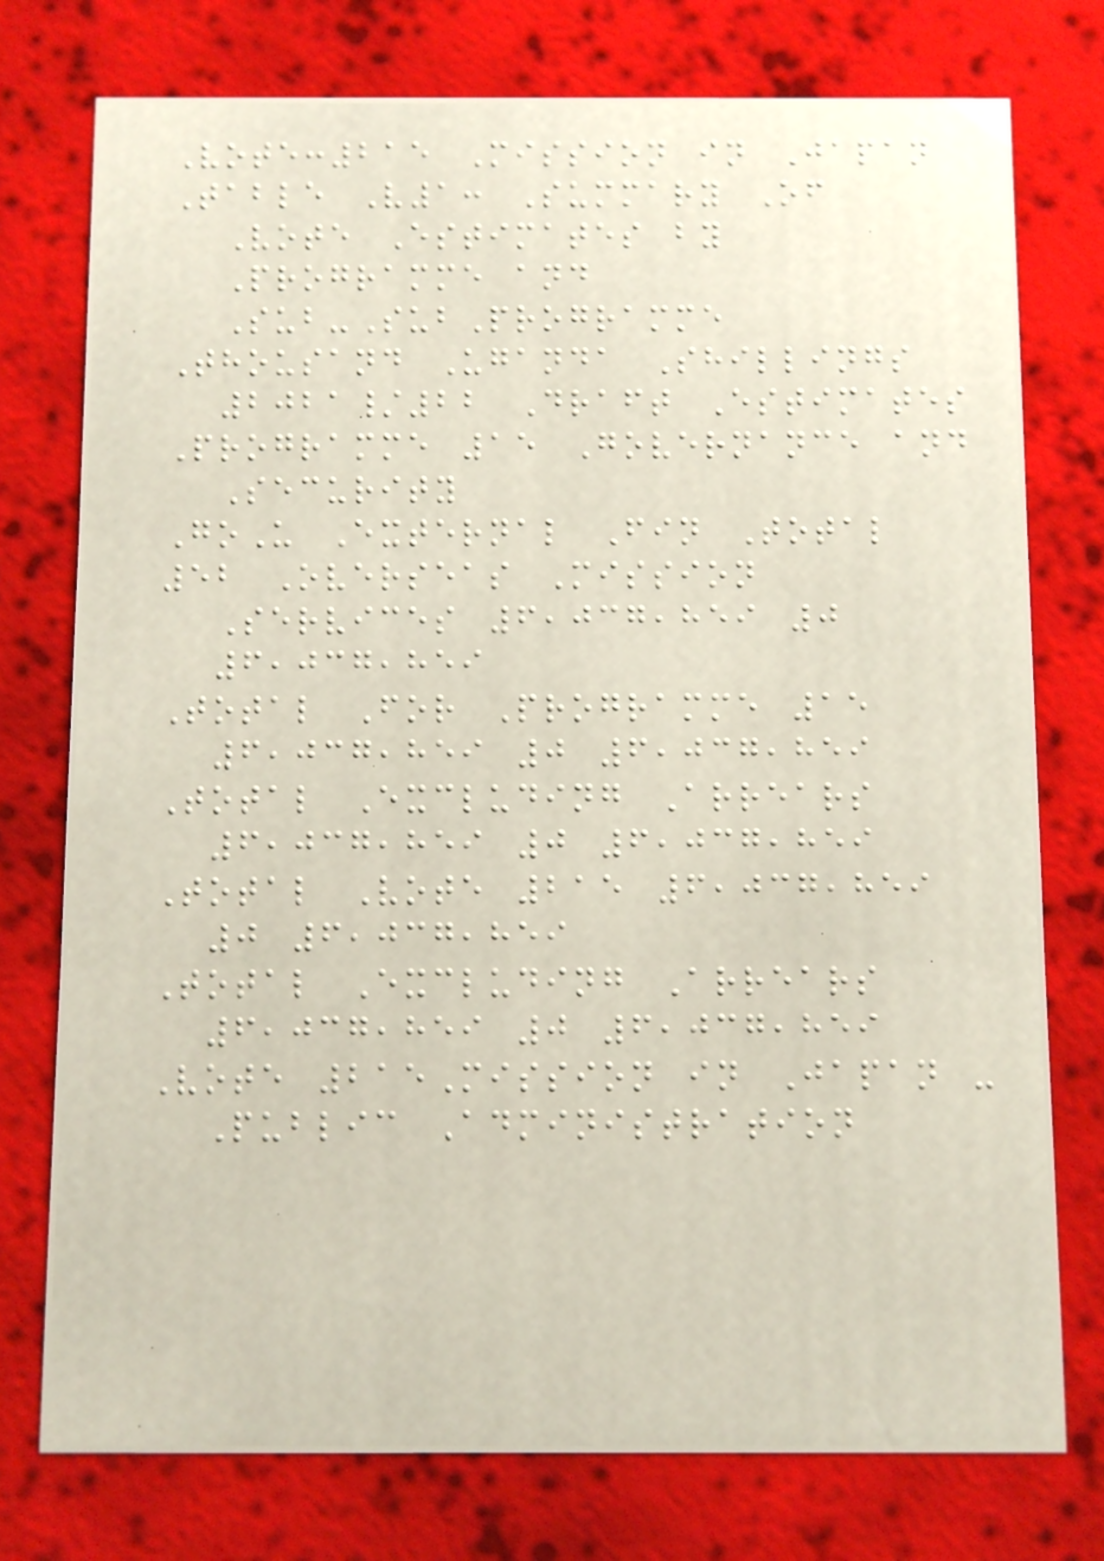Vote:215 Mission in Japan
Table V1: Summary Of
Vote Estimates by
Programme and
Sub-SubProgramme
Thousand Uganda Shillings
2021/22 Draft Estimates
Programme 15 Governance and
Security
GoU External Fin Total
52 Overseas Mission
Services 6,037,859 0
6,037,859
Total For Programme 15
6,037,859 0 6,037,859
Total Excluding Arrears
6,037,859 0 6,037,859
Total Vote 215 6,037,859
0 6,037,859
Total Excluding Arrears
6,037,859 0 6,037,859
Vote 215Mission in Japan -
Public Administration
